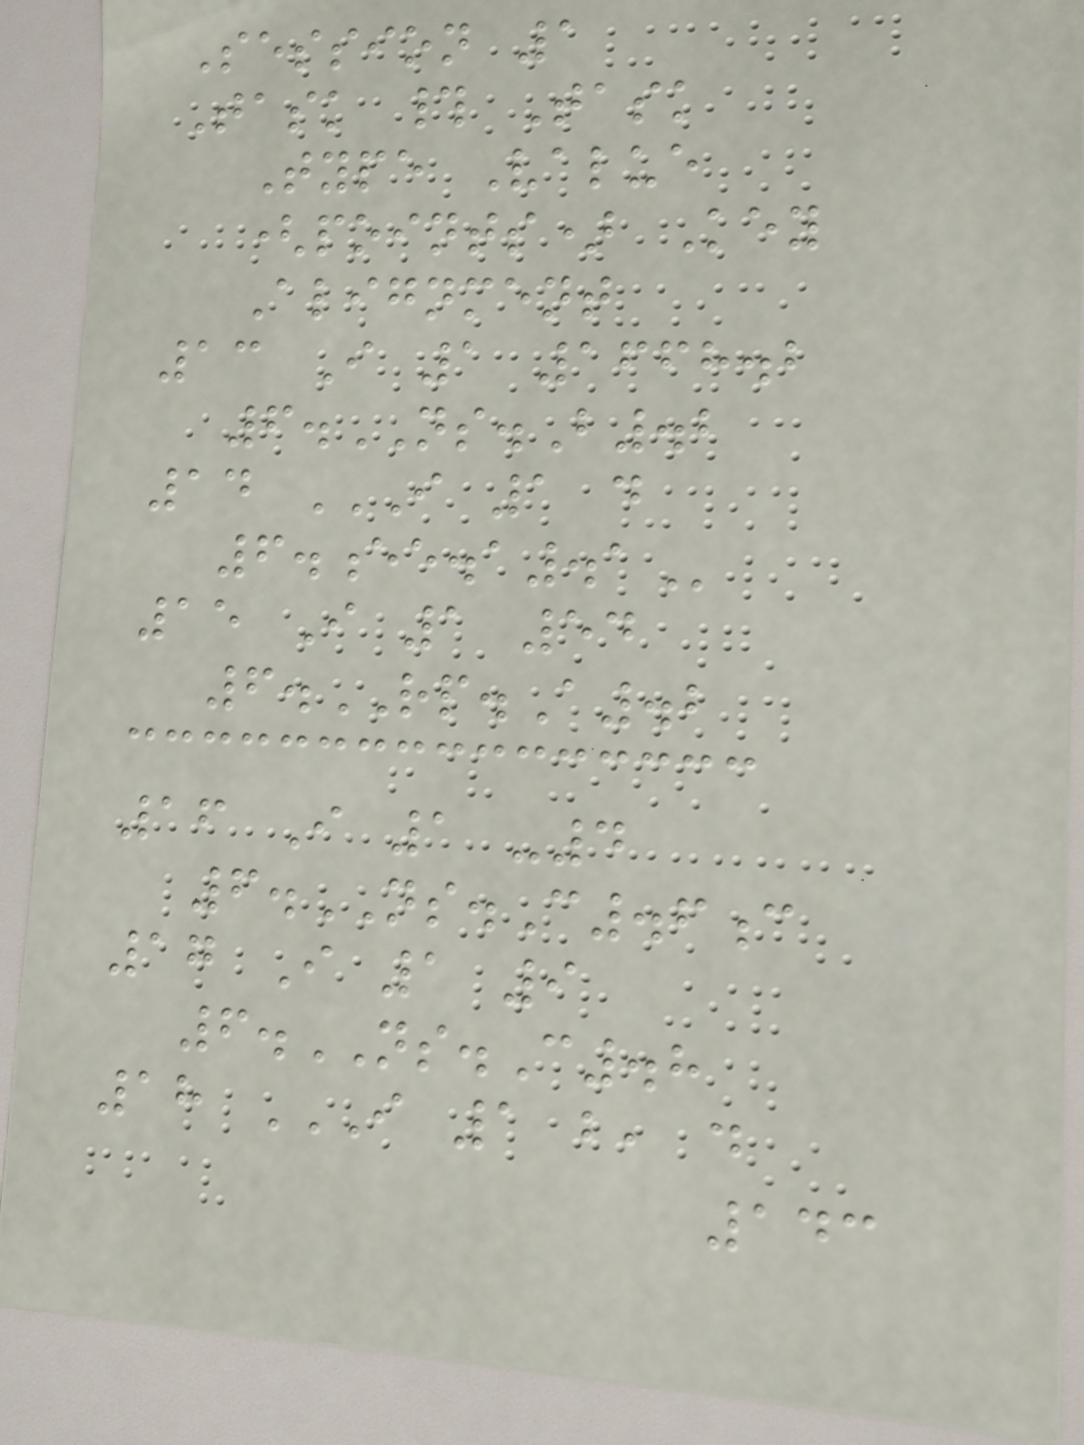Session 1
Task # Task
Type Value
(points) Key
Alignment
13 I 1 1668.2
6.NS.B.2
14 I 1 D
6.EE.A.1
15 I 1 54
6.RP.A.2
16 I 1 -4
6.NS.C.6c
17 I 1 9
6.NS.C.8
18 I 1 B, D
143
